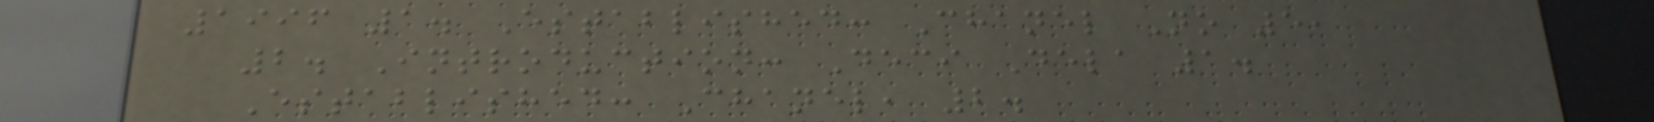1996 1. Established: Chanel No 5,
2. Introduction: Deci Dela 1.
Established: Chanel, 2.
